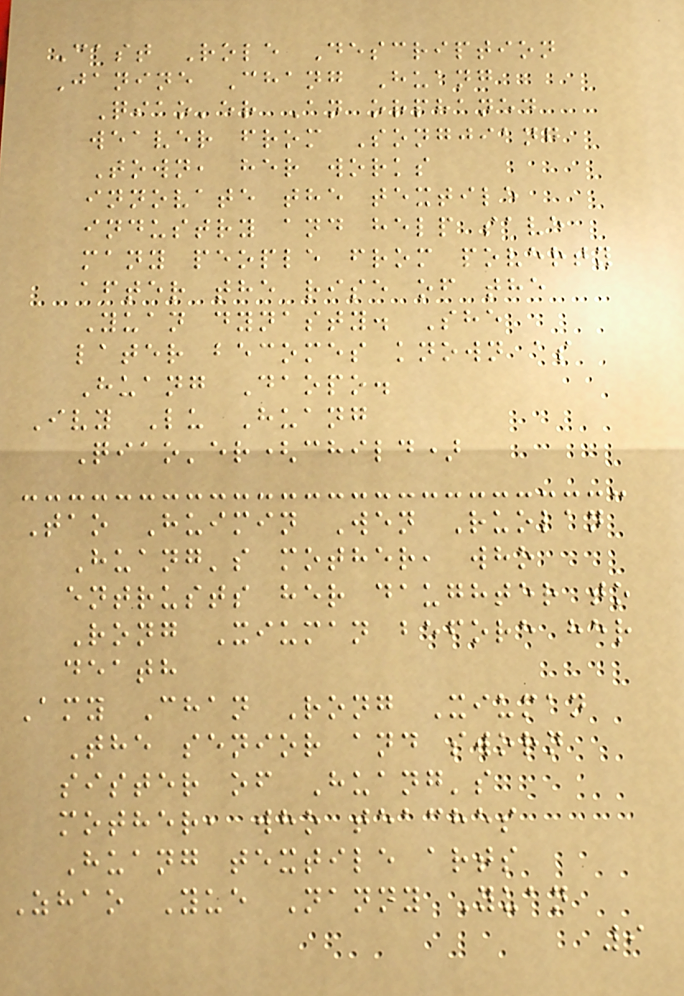Cast Role Description
Janine Chang Huang
Qiao'er An orphaned
weaver from Songjiang
Town, her works
innovate the textile
industry and help save
many people from poverty
after the rise of the
Yuan dynasty. She
later becomes known as
Huang Daopo.
Ivy Lu Huang
Qiao'er(child)
Tao Huimin Wen Ruolan
Huang's mother, who
entrusts her daughter to
Rong Xiuman before her
death
Amy Chan Rong Xiuman
The senior and sworn
sister of Huang's
mother, who teaches
Huang textile arts
Zhao Yue Nanny Yuan
9
